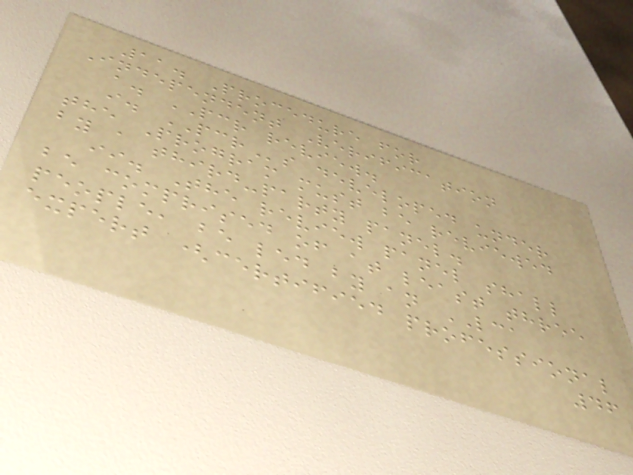11. Procedure for
Independent Verification
a. PCR review.
i. PCRs developed under
the Program must be reviewed
by a third-party panel.
ii. The review panel shall
be comprised of at least three
people, be led by an LCA
expert (certified professional
46
